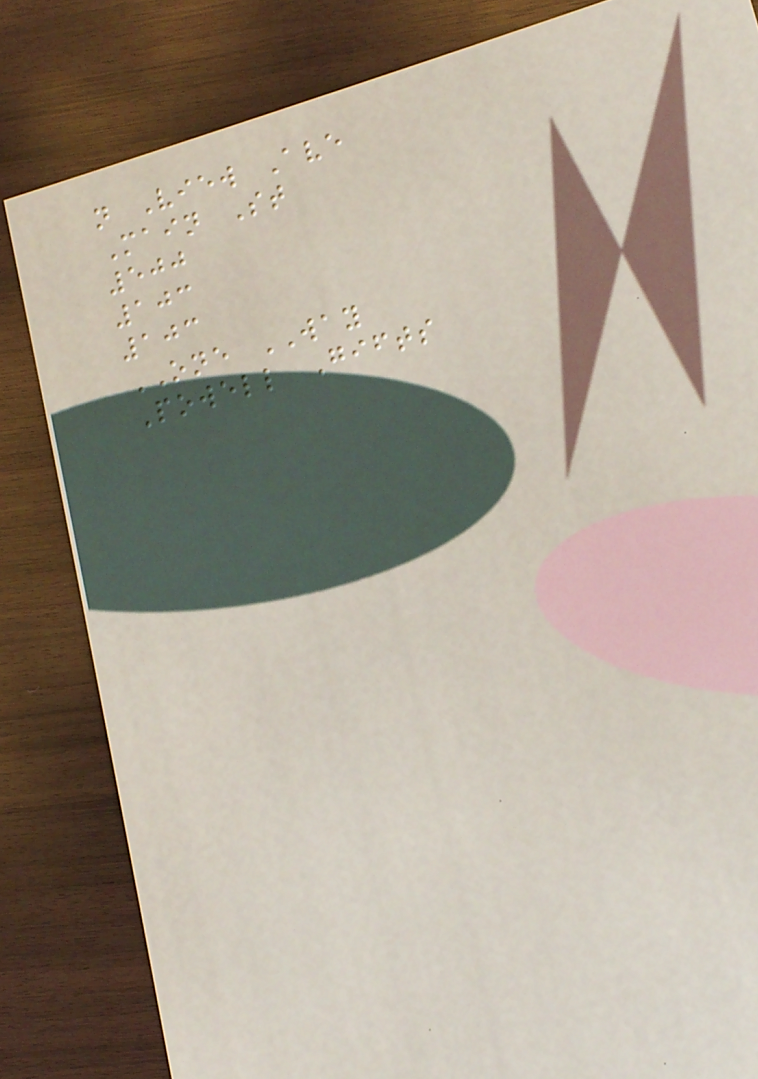n View Ave
Main St
500
103
103
ONE WAY
Powell Gifts
